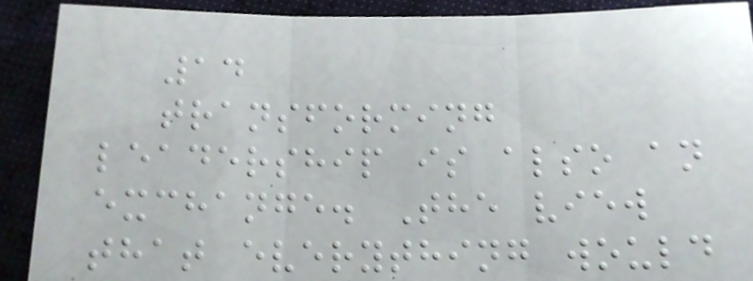14
transforming
leadership is also an
exchange. The view
that everything would
